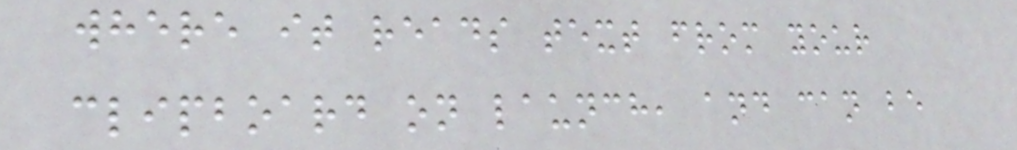where it reads text from your
clipboard on launch, and can be
